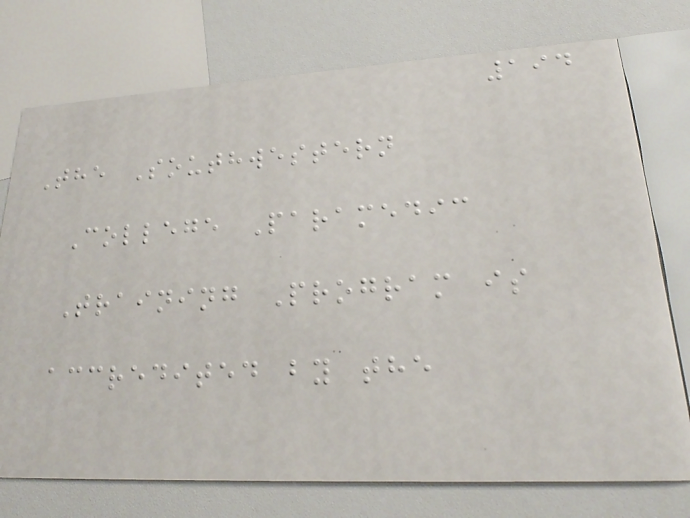194
The Southwestern
College Paramedic
Training Program is
accredited by the
